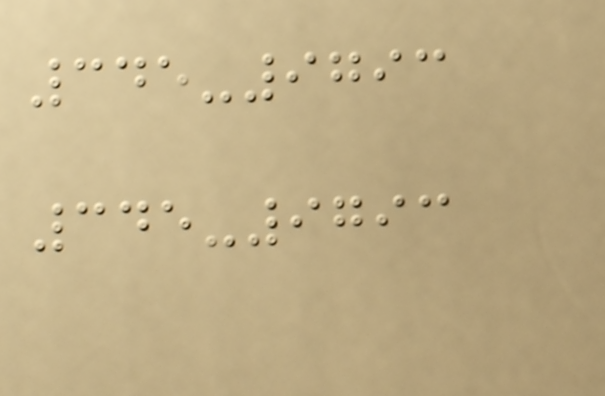345-9793
345-9793
